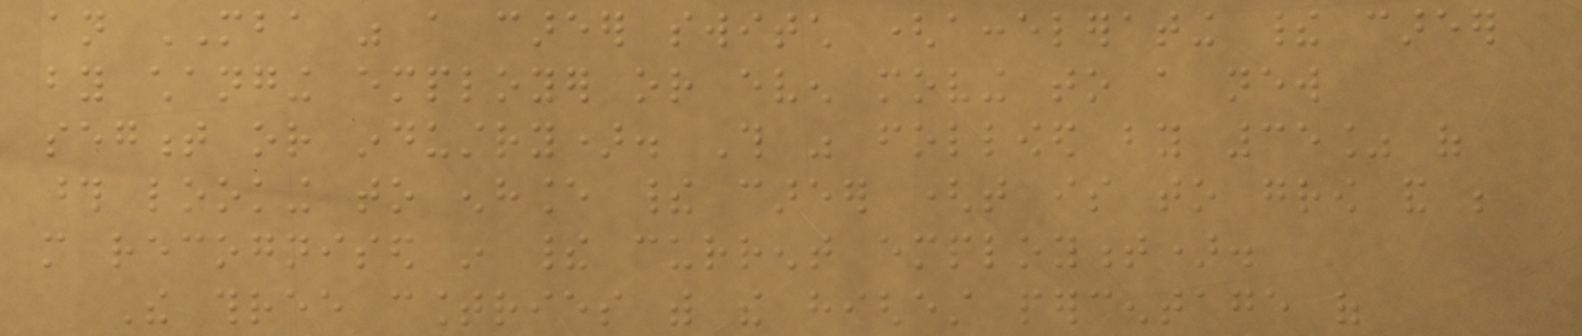an MBA was a career switch (accelerating their career
by changing employer or even moving to a new
segment or industry). This was followed by 35% of
those looking to enhance their career (that is to grow and be
more recognised in their current employment).
The three countries with the highest percentage of
